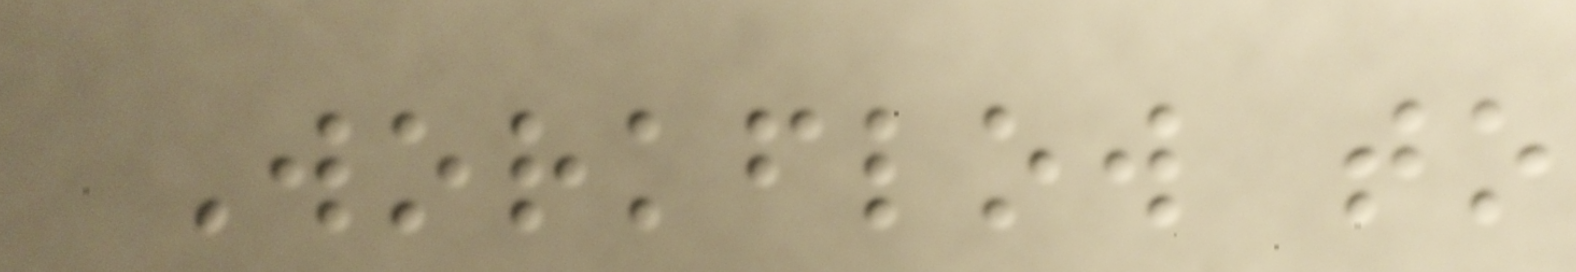Workflow to
